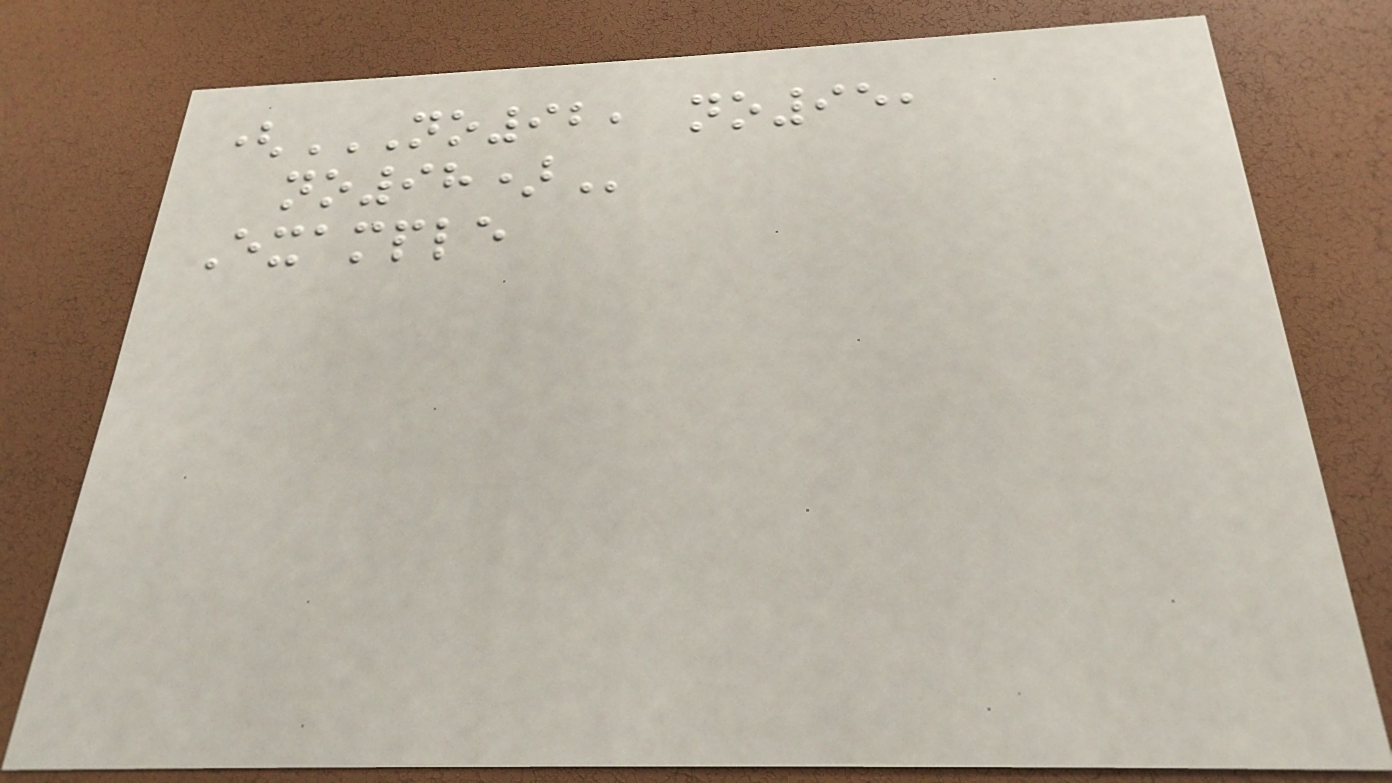(NO92, NO95,
NO98)
Example
